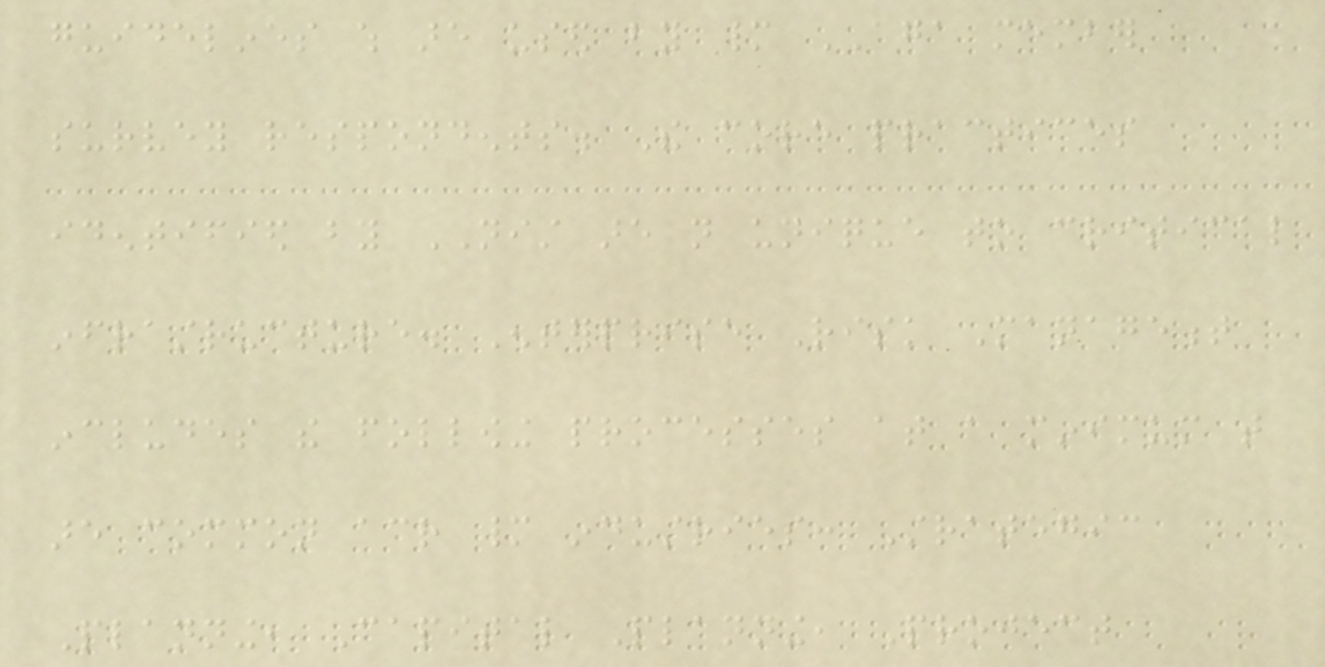guidelines which are used by many AGA member
survey respondents. The core practices
identified by NIST are not unique to critical
infrastructure. Enterprise Risk Management
includes the following processes at a minimum that
are common across many industries: Strategic
Planning, Capital Planning, Project
